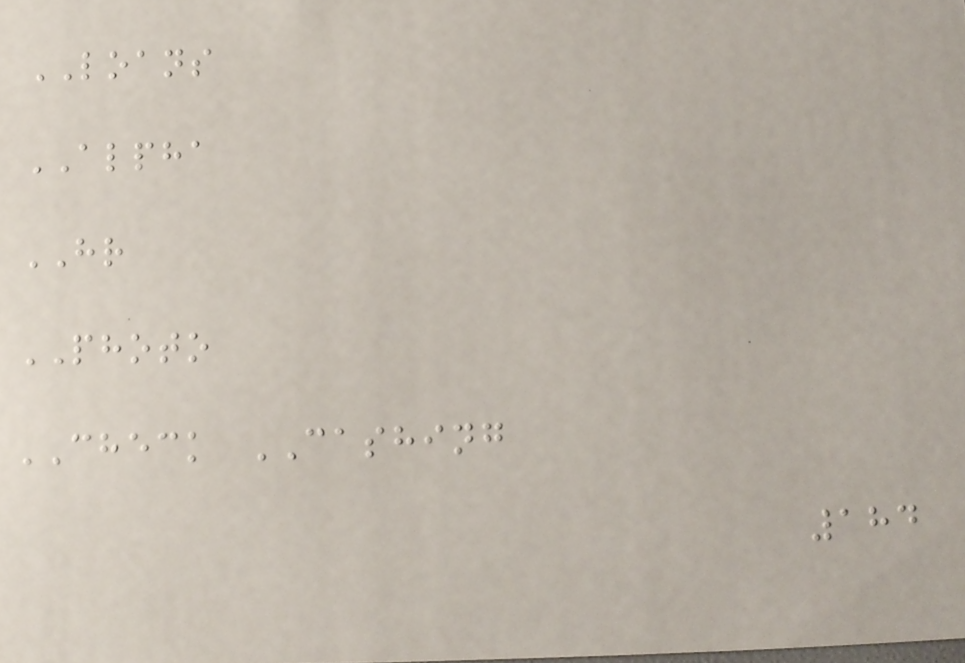LOANS
ALPHA
HR
PHOTO
CHECK CASHING
184
